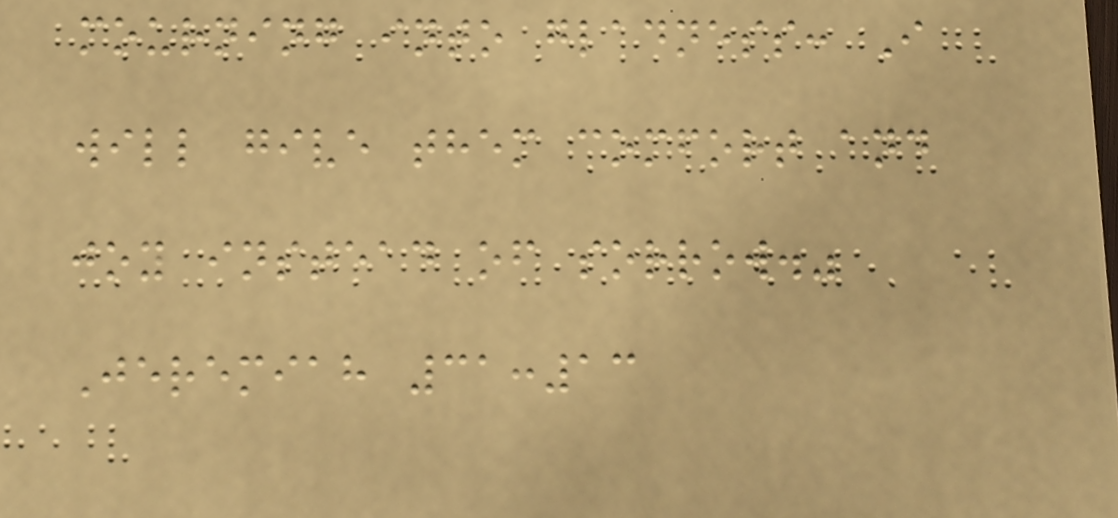mourning into gladness: I
will give them comfort and
joy instead of sorrow."
Jeremiah 31:13
